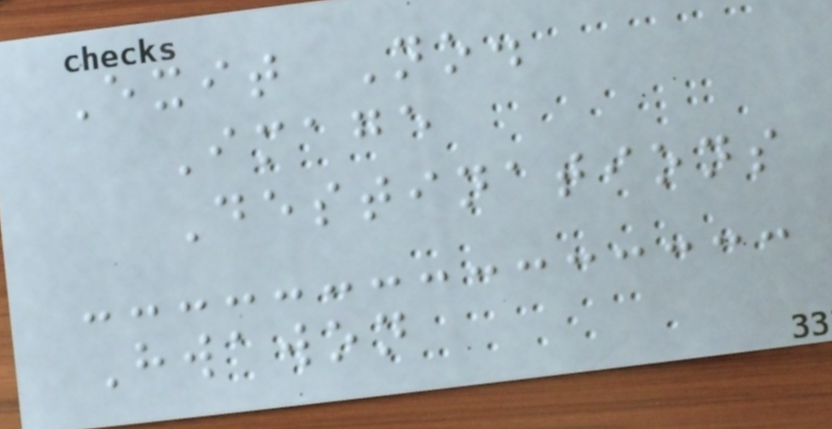Exit No.
Image
Destinations
Hwawon
